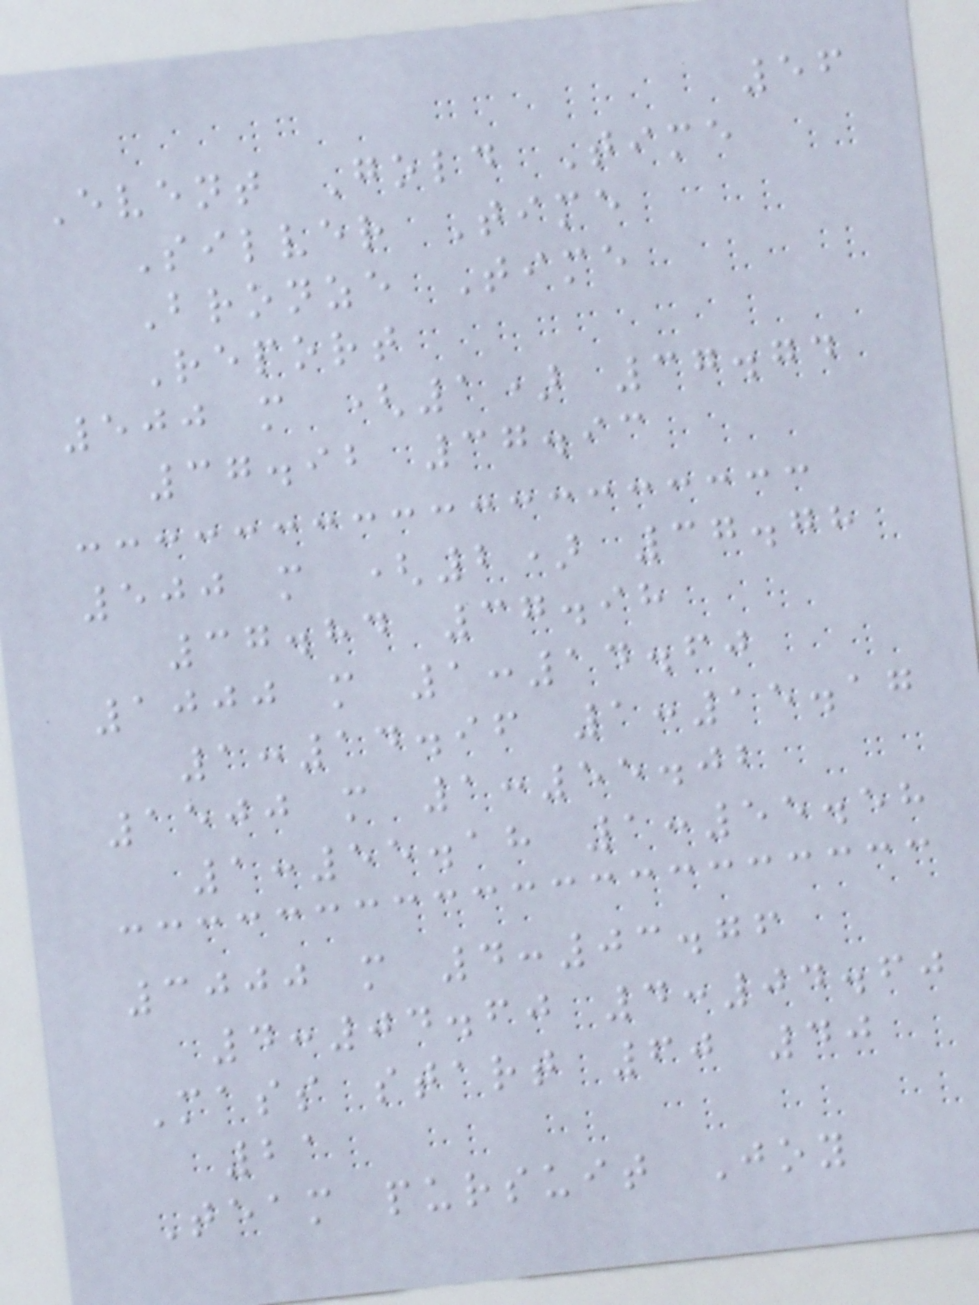56
Event Gold Time
Silver Time
Bronze Time
Report
500 m (1) 37.74
37.92 37.93
500 m (2) 37.78
37.84 37.98
1000 m 1:14.60
1:14.96 1:15.17
1500 m 1:55.02
1:55.18 1:55.58
3000 m 4:03.76
4:04.60 4:04.60
Mass start 60 40
21
Team pursuit Joy
